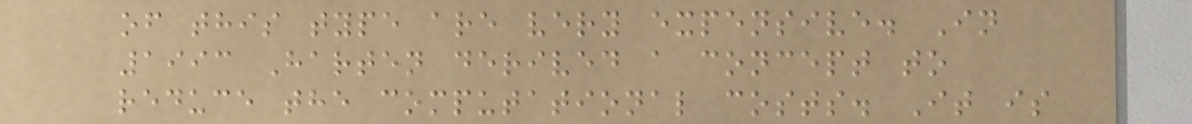of this type are very expensive. In
1993 Harten derived a concept to
reduce the computational costs. It is
